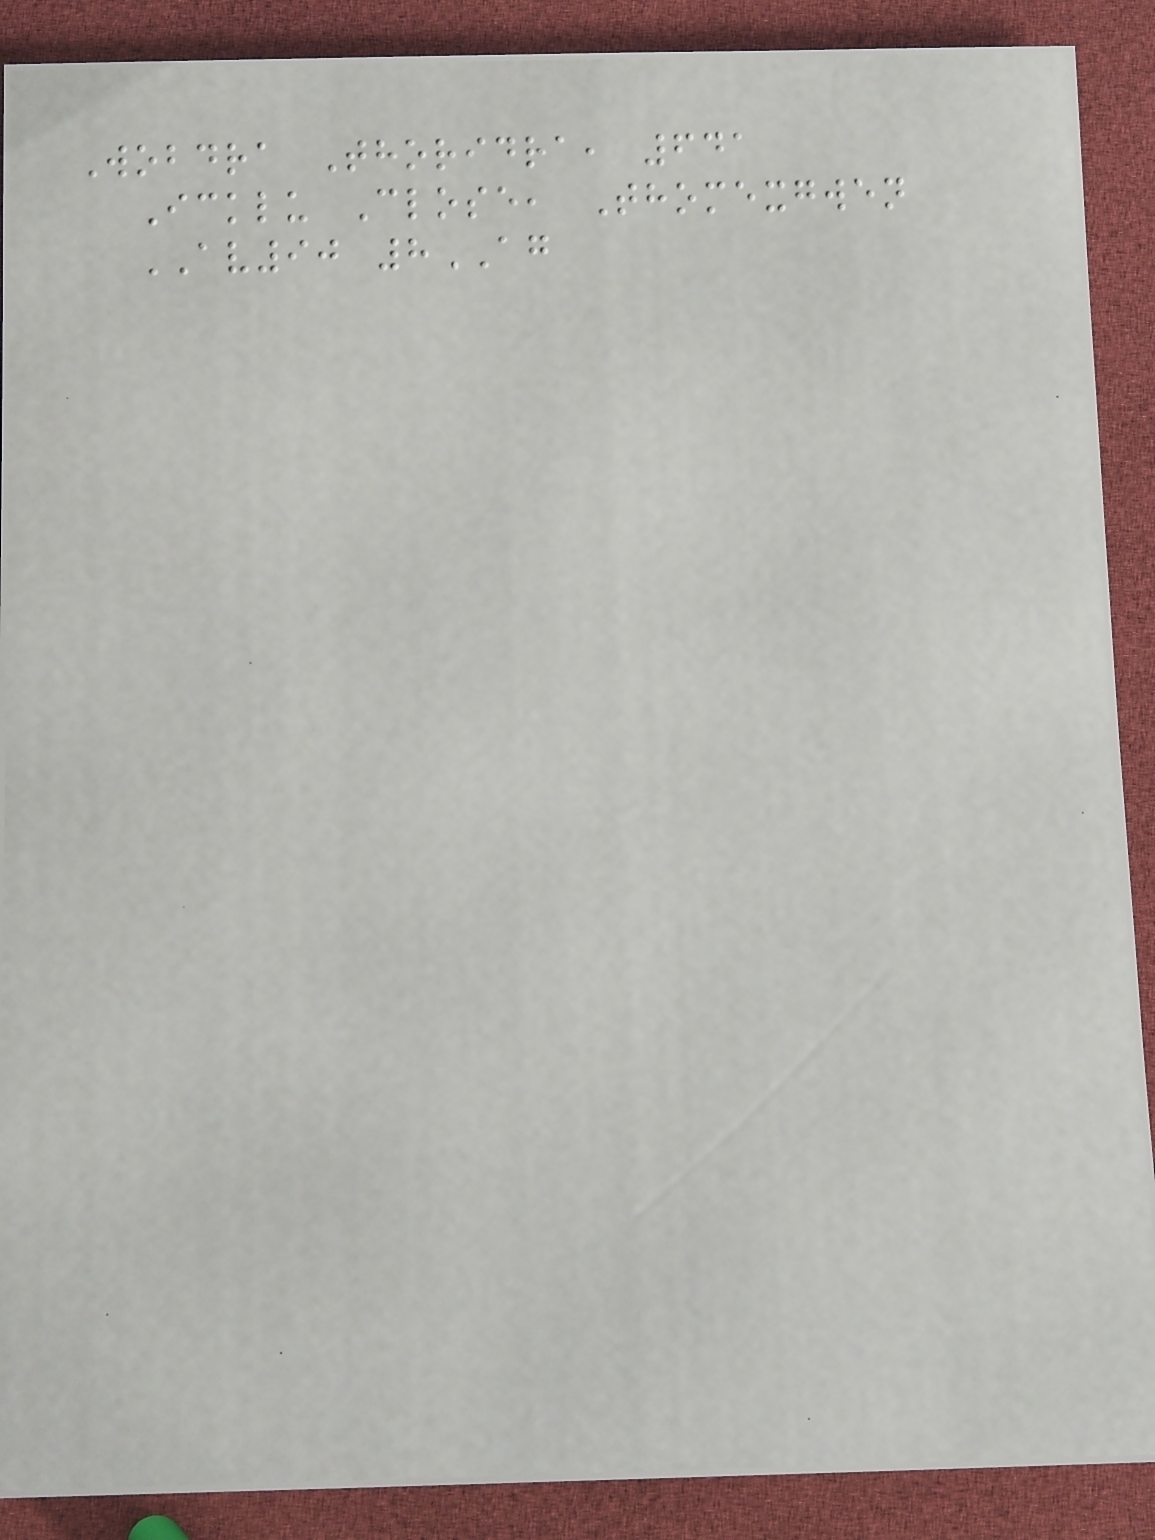Wobdra Thoridra, 641
Icklu Close, Thomexgwen
AV90 8AG
